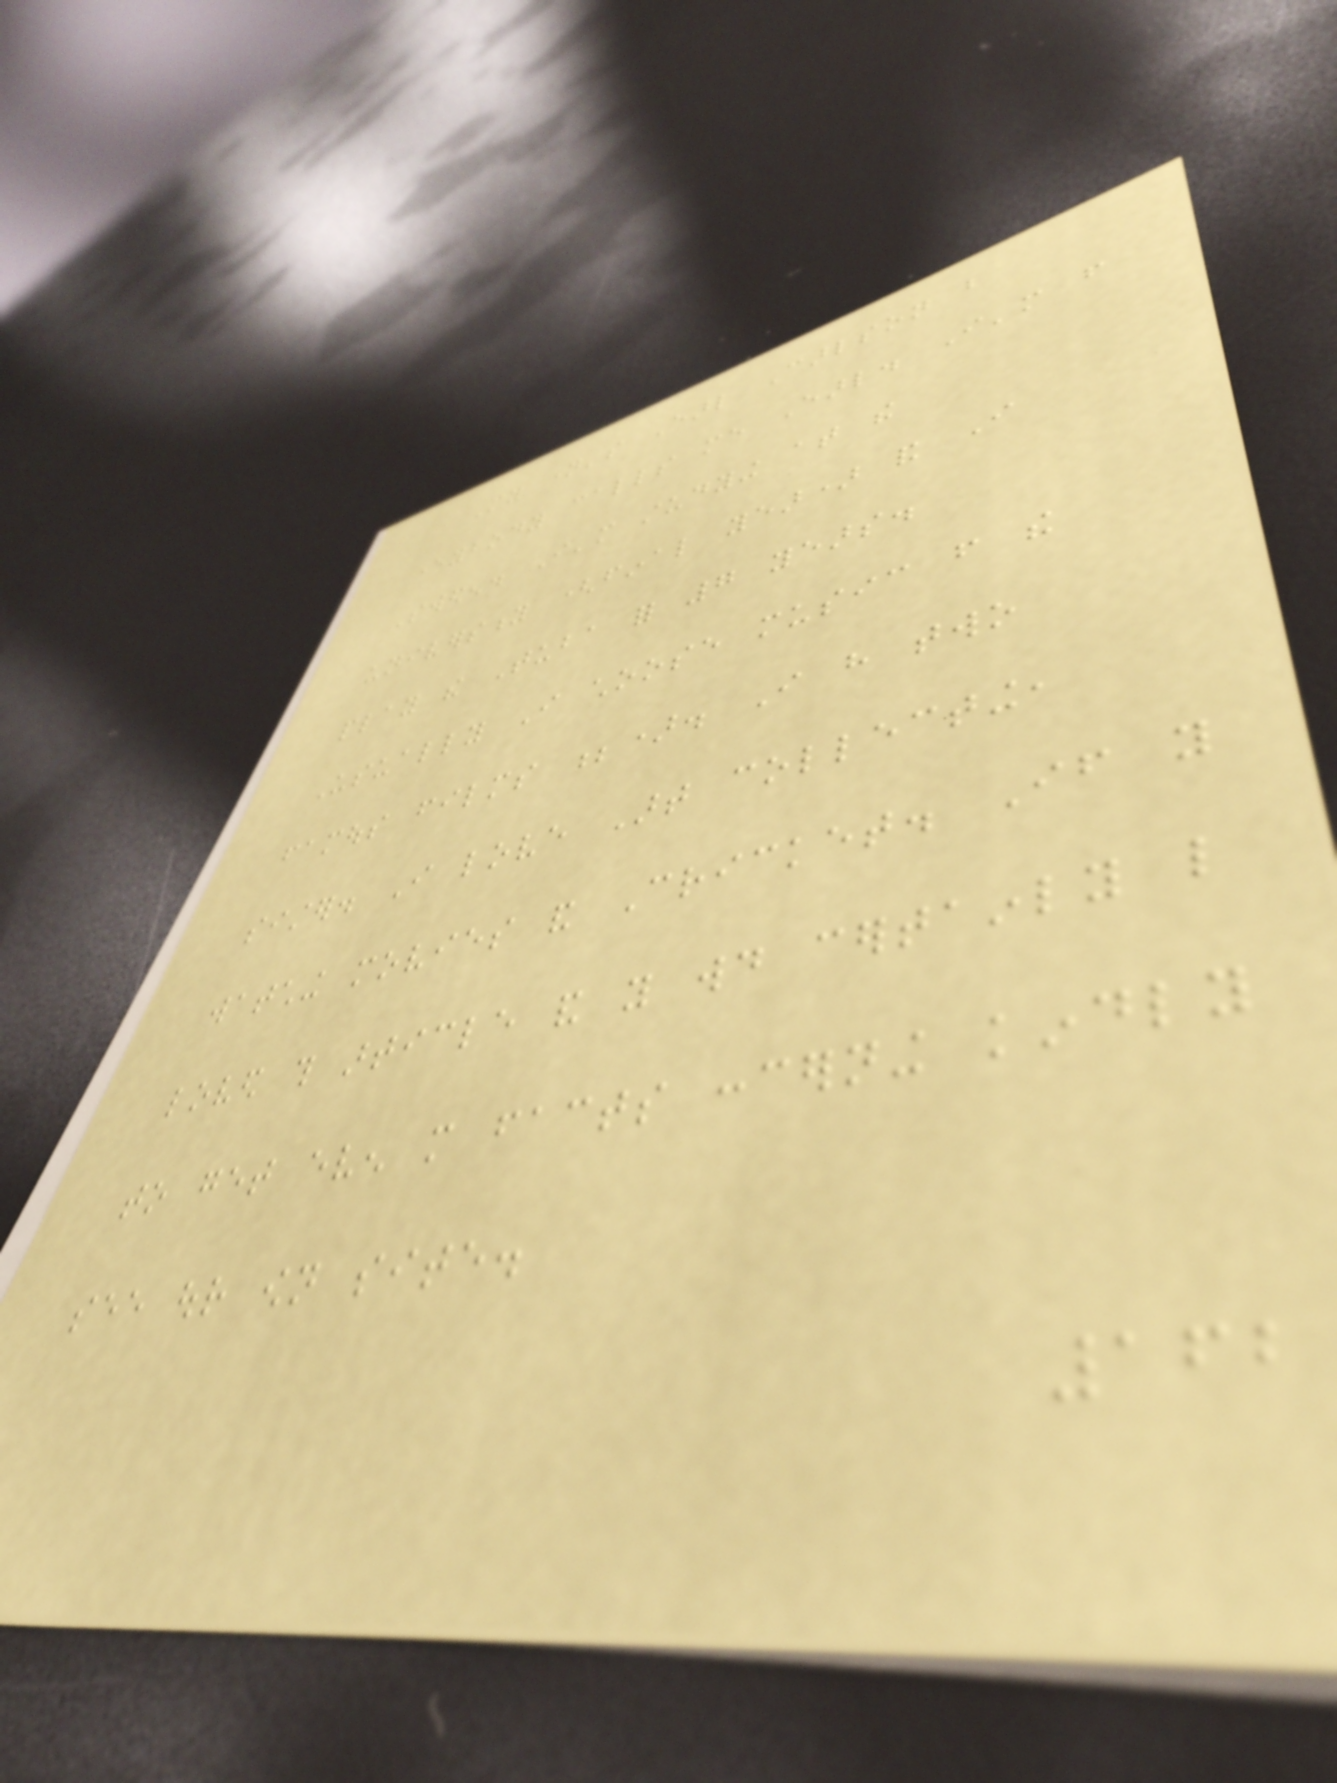My name's Earl Carlson but
everybody calls me Earl. I'm from
Sweden. I'm studying at the
university (final year) and I
play the Tuba for 7 years.
Usually I choose music from the
famous films ;). I have two
sister. I love Art collecting,
watching movies and Cricket. If you
loved this article and you would certainly like
to get even more facts concerning kindly
see our own site.
162
